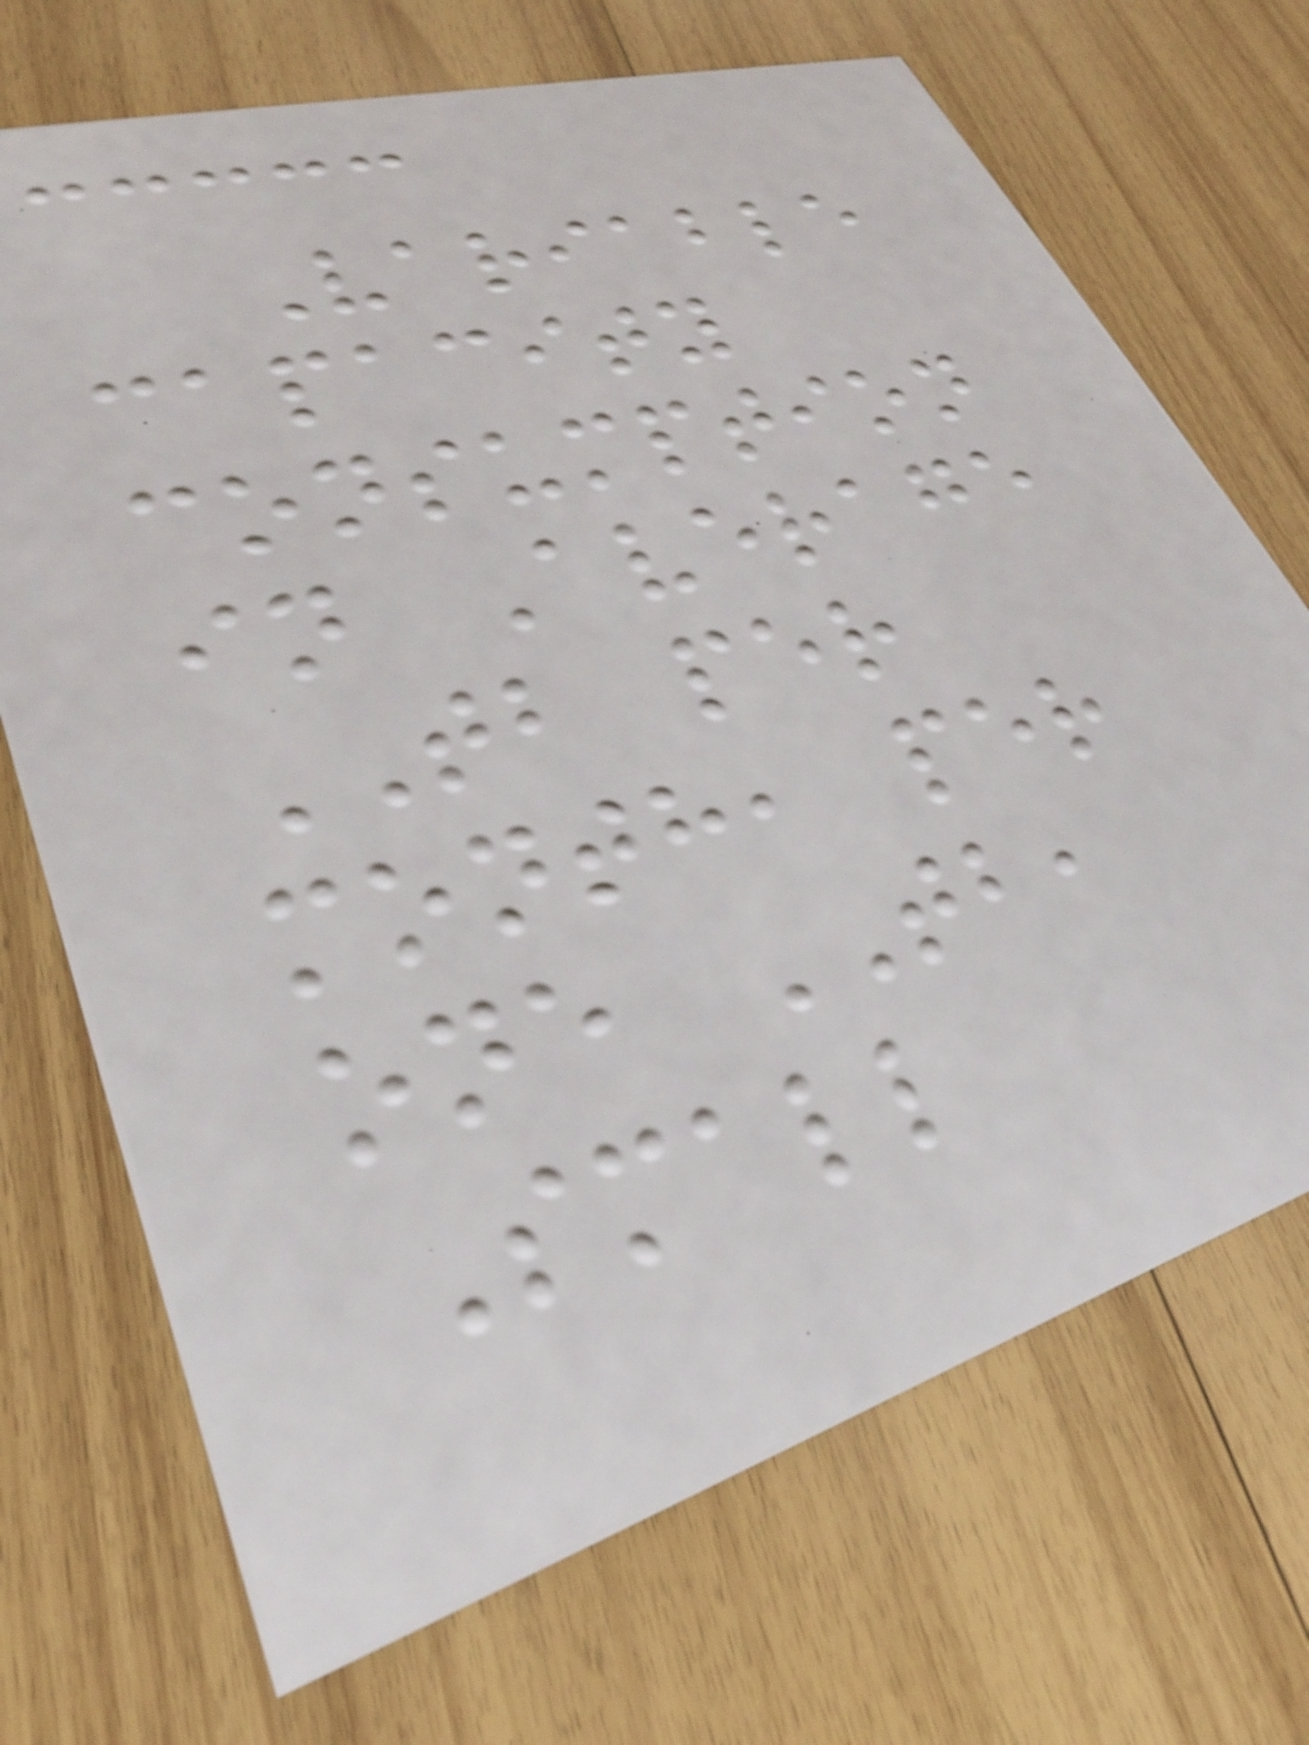Variable
capacity
consumption
in Average
TB per
month, per
one TB,
Small
